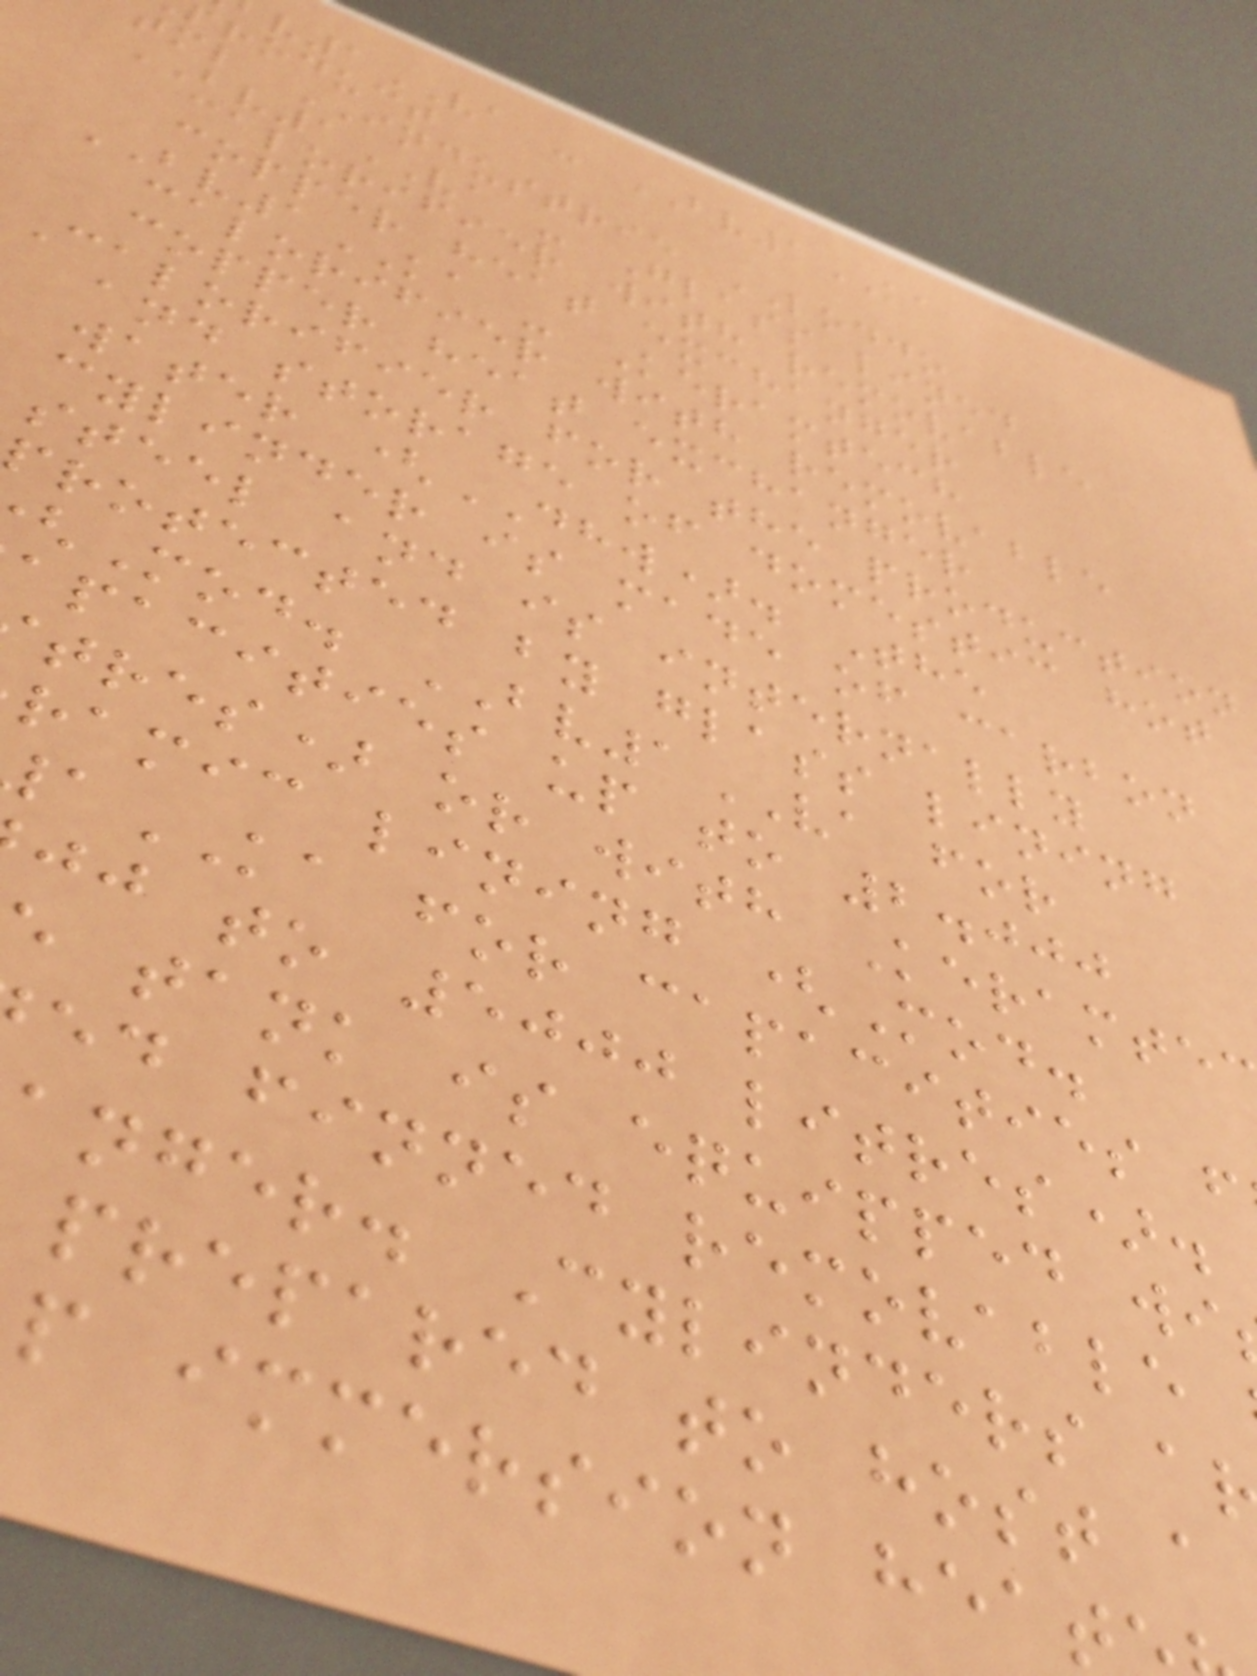1VA - BV1KA
product
tml INDUSTRIE LODDO
BV1VA - Glass lined
calorifier with removable
copper heat exchanger
BV1KA - Keramtech
calorifier with removable
copper heat exchanger
Calorifier for the production
and storage of domestic hot
water (DHW). The
cylinder is made of carbon
steel and is internally
protected by glass lining
Mod. BV1VA for
apacities up to 2.000
tres) or with Keramte
ramic lining (Mod.
KA for capacities f
jj to 5000 litres).
tank is equipped wi
ed finned removable
anger. Cylinders a
prepared to host a
p immersion hea
